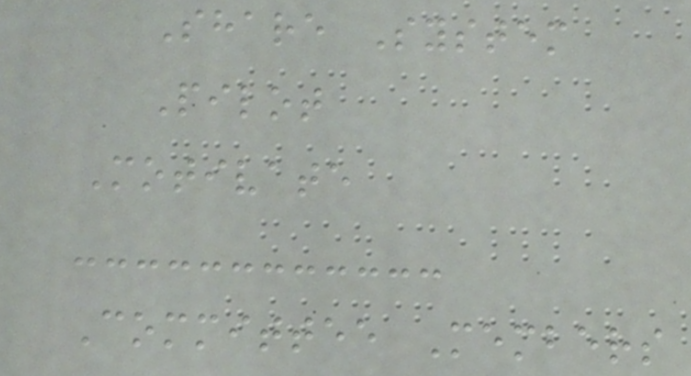Share System
Pilot
Motivate
Committee Members
